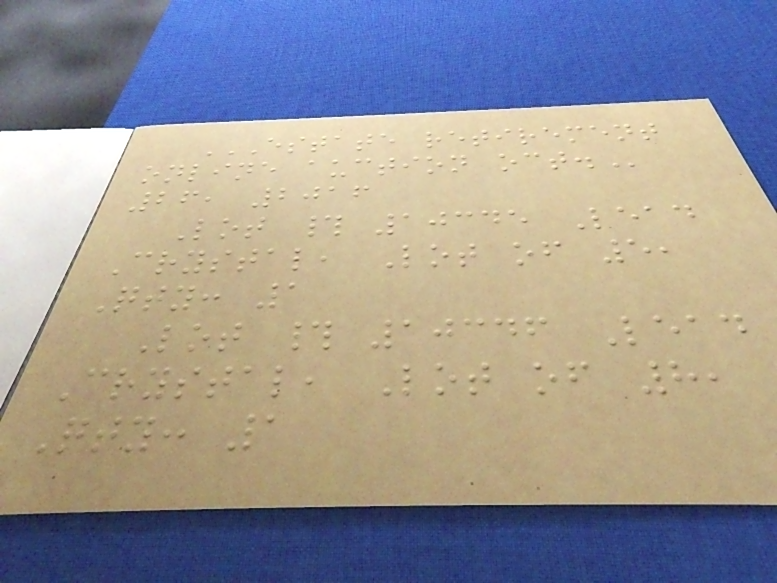ESTATE RETIREMENT
ONLINE AUCTION OCT.
26, 2016
Lot # 10345 Lead
Crystal, Lot of 5,
Qty: 1
Lot # 10346 Lead
Crystal, Lot of 8,
Qty: 1
